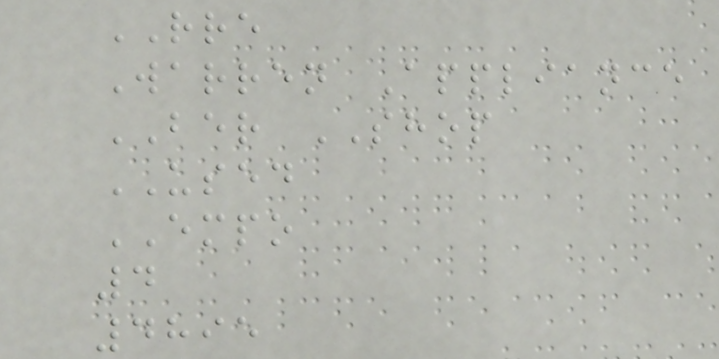RRE
Warren Appliance
BER SHOP
USED
EMPO
4
4895
